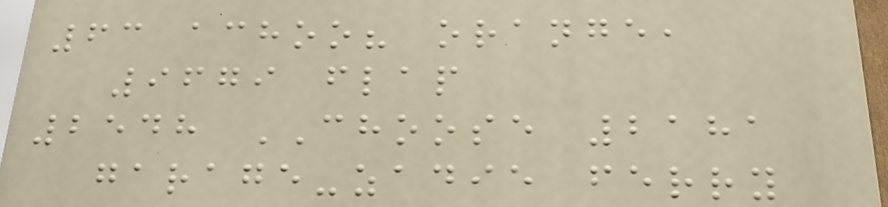63 achoo? orange,
9679 flap
2548 CHOOSE 2181
garage-zadie ferry
